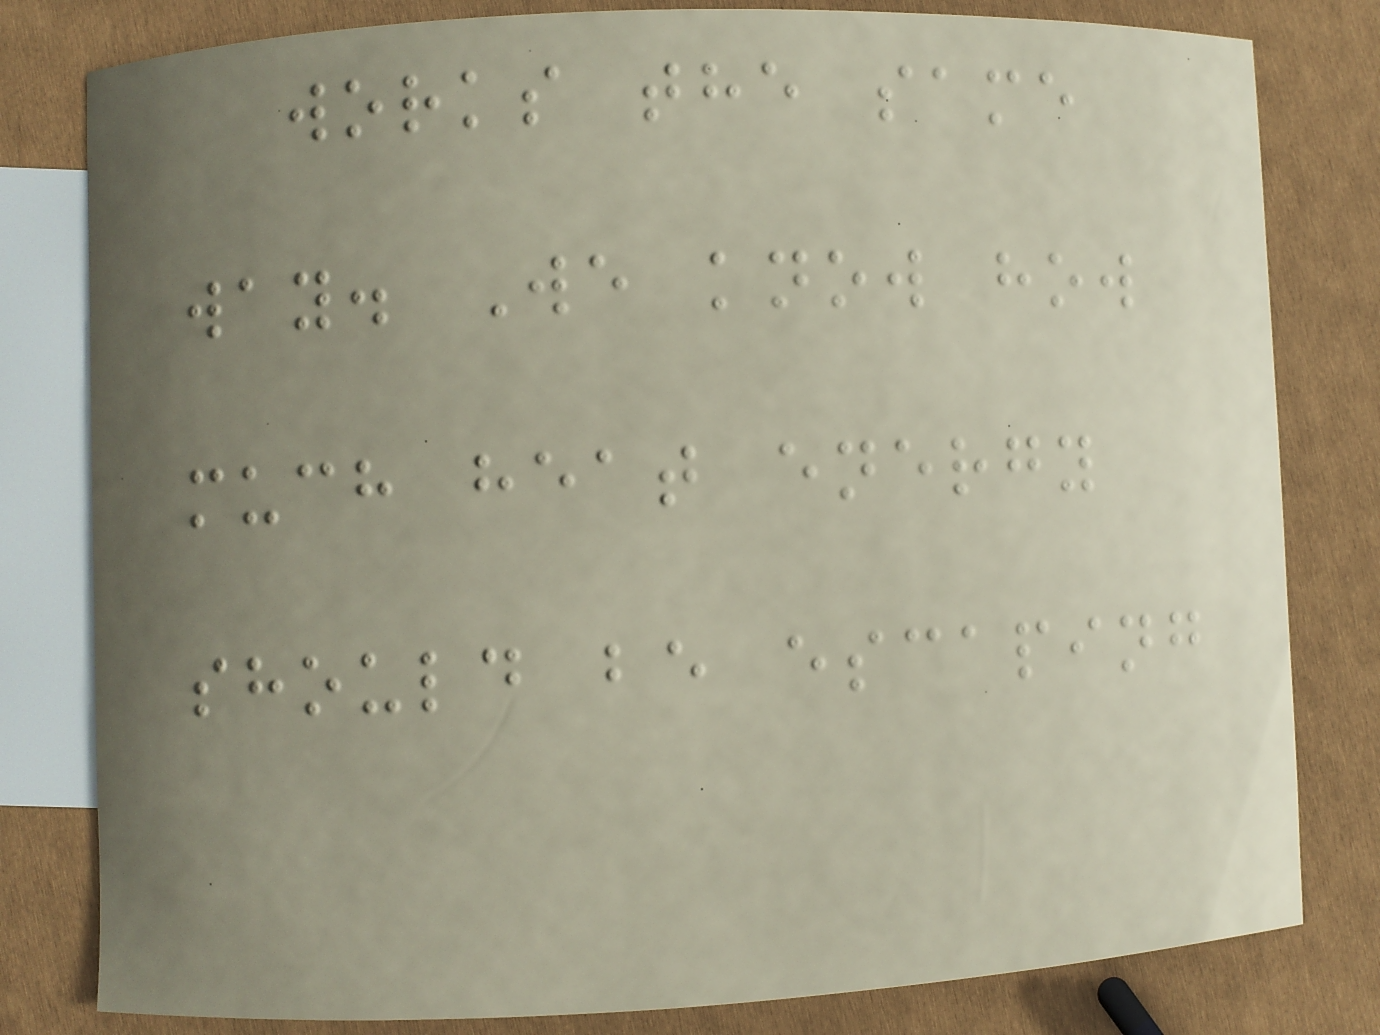works the same
way. We know how
much heat energy
should be escaping
